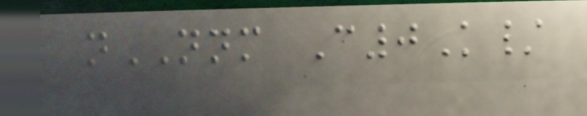nNNM C0K/
